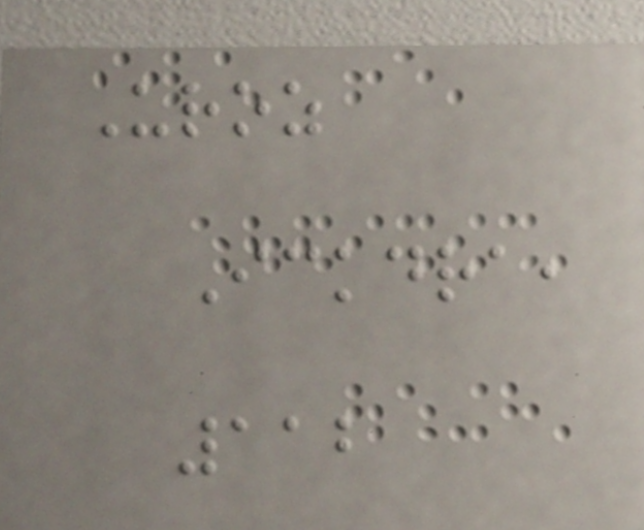Uroz
Ickdra,
112
